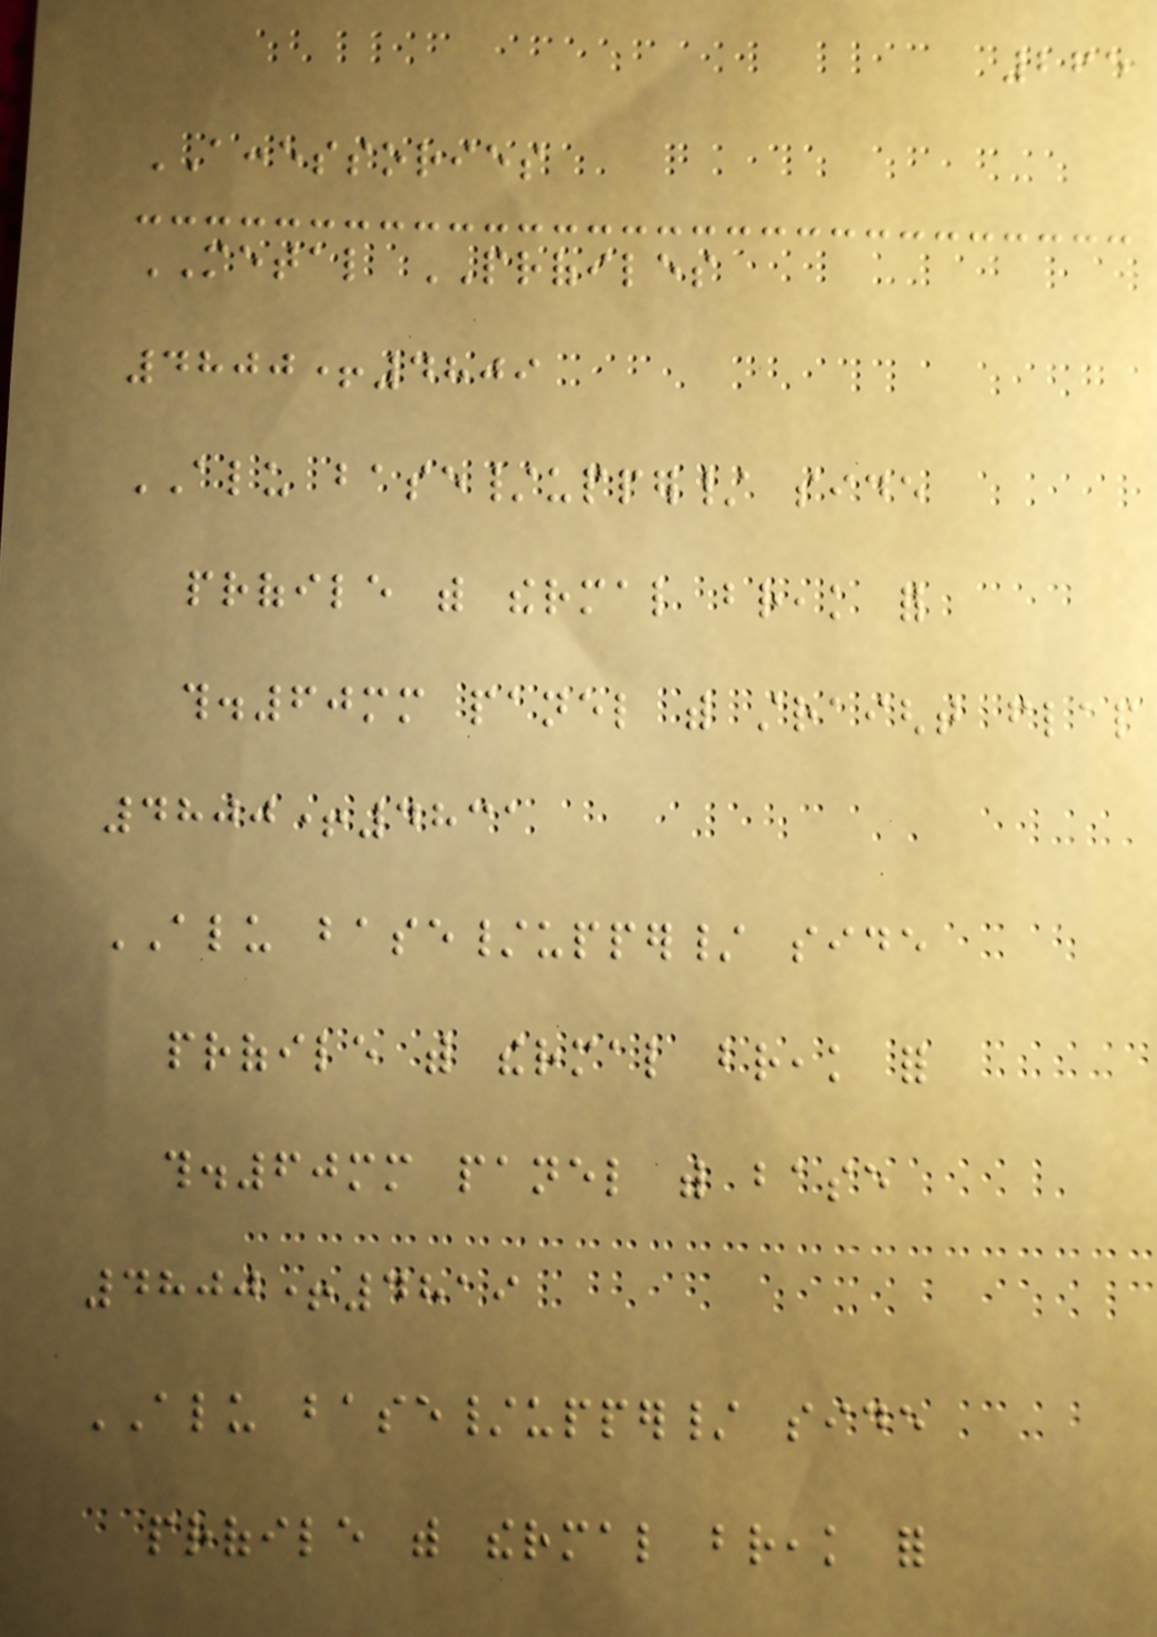265
ACCESSORIES
METAL PROFILES
4800+4809
ALU base/upper/ side
profile with thermal break for
th.60mm panel with straight flap
4800+4831
ALU base/upper/ side
profile with thermal break for
th.60mm panel with base
4800+4819
ALU base/upper/ side
profile with thermal break for
